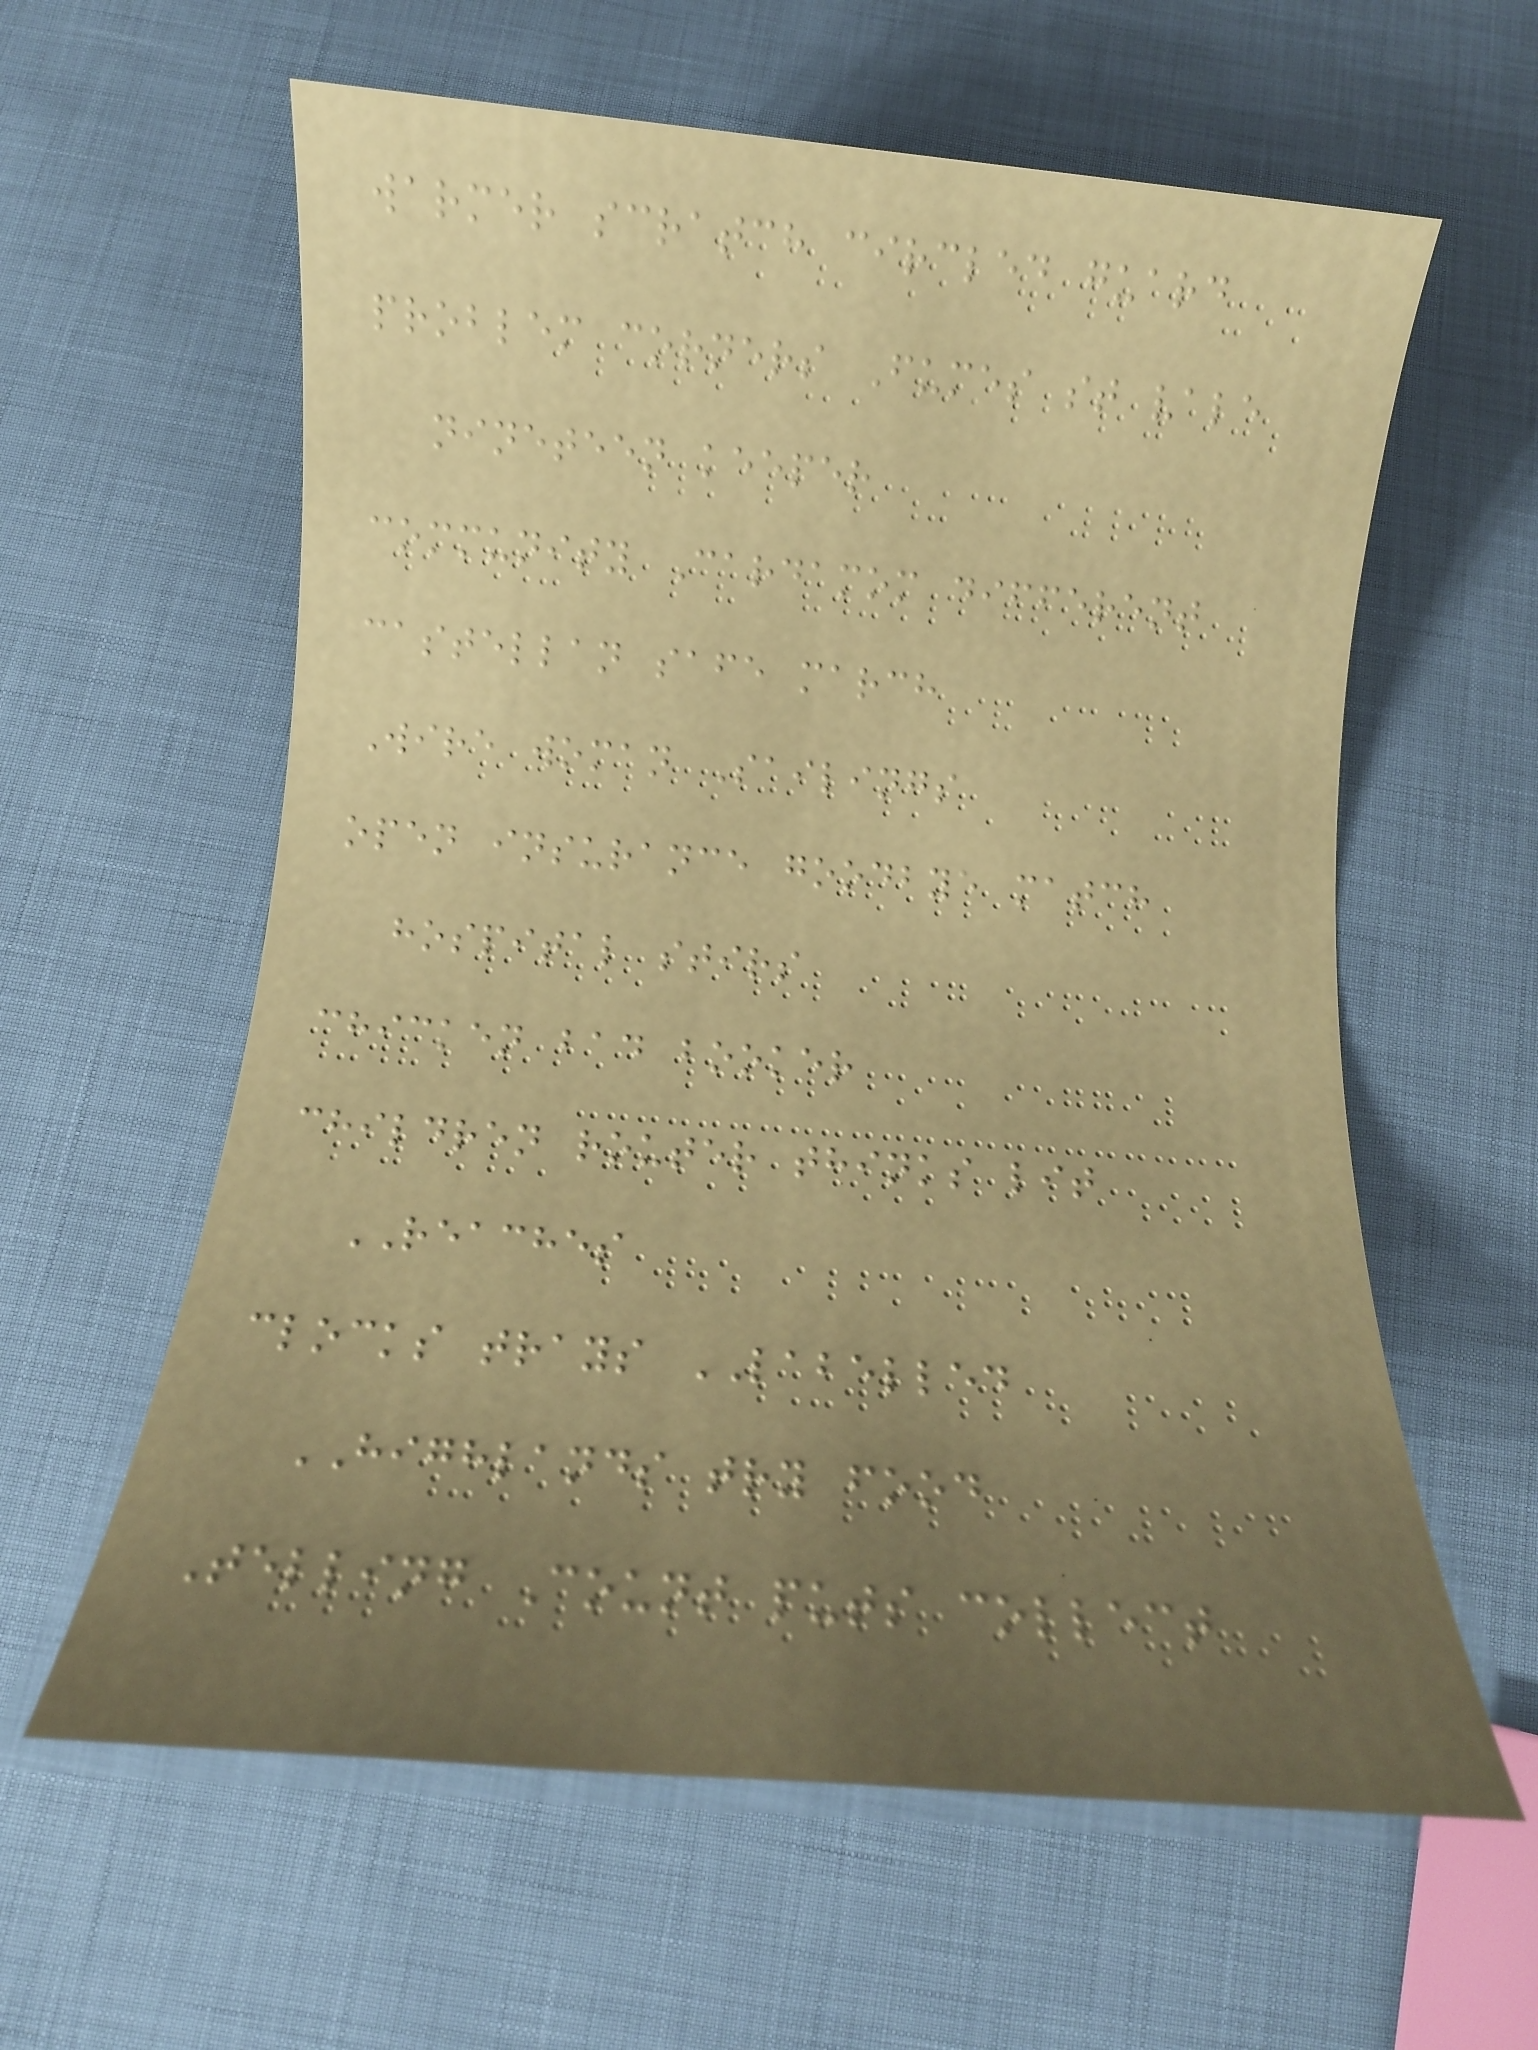warmer scratch circled guard
problem corners Fumes st vale
nineteen keeper
community Cardamom different
castellan safe march
Wire woman Sailings
open insurance goodbye match
hospital stirs
chicken bad booker
children router thinks lit
REACHES
clocks trays LABELLED
HIGHLANDS try food
Telling Count puts collect
